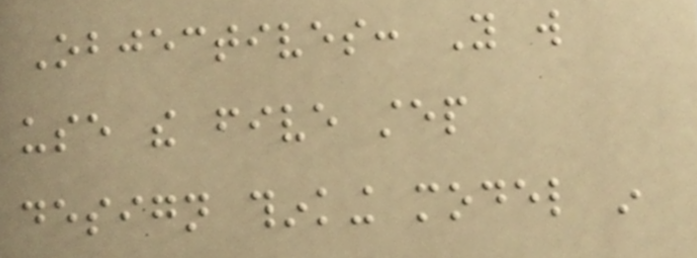Objectives: You will
use the five step
design thinking model in
